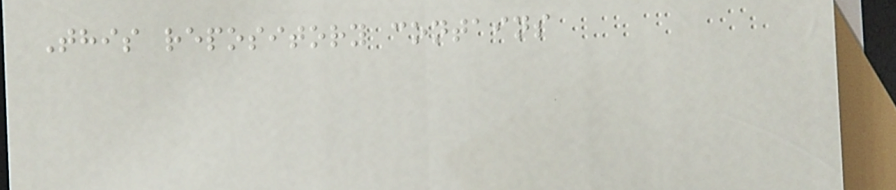This repository contains
